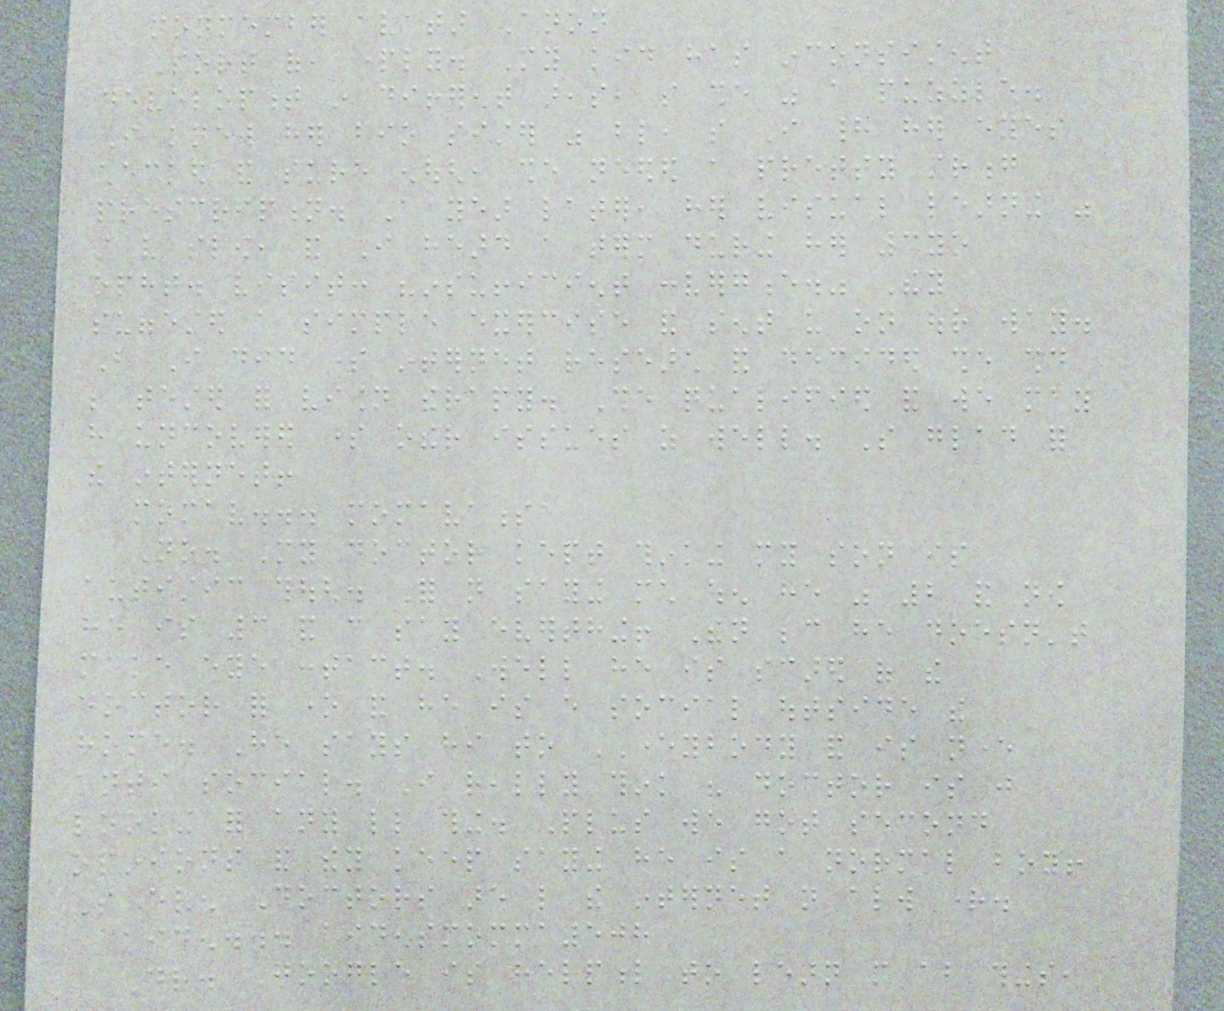nonmember avatar Anon
Sort of, partly. My kid has inconsistent
development in different areas, so she was a puzzle.
I knew her bio sister was blind, so I had her eyes
checked and sure enough, she needed a pretty strong
prescription. A year later, her visual learning was
still very slow, and I heard a term during her 3yo
opht. visit: "insufficient convergence." They
suggested a simple exercise and sent us on our way.
But I did some internet research and decided she should
be tested for vision therapy. She qualified and we may
have uncovered some other issues as well. So glad for
the internet!
momav... momavanessa
No. My doctor kept thinking my son is
autistic though. For not saying much when he was 2 and now
he is 3 and can say everthing! Then because he doesn't
make eye contact. Well he is scared of the
doctor for one and he is every social outside the
home. He says hi to EVERYBODY and is never
anti social. I really think his doctor is just
looking for any little thing. Plus we got second
opinions and they keep saying he is a normal boy!
So even Doctors are like the internet not always right.
aiden... aidensmomma508
Dr. Google is helpful to learn more about things,
